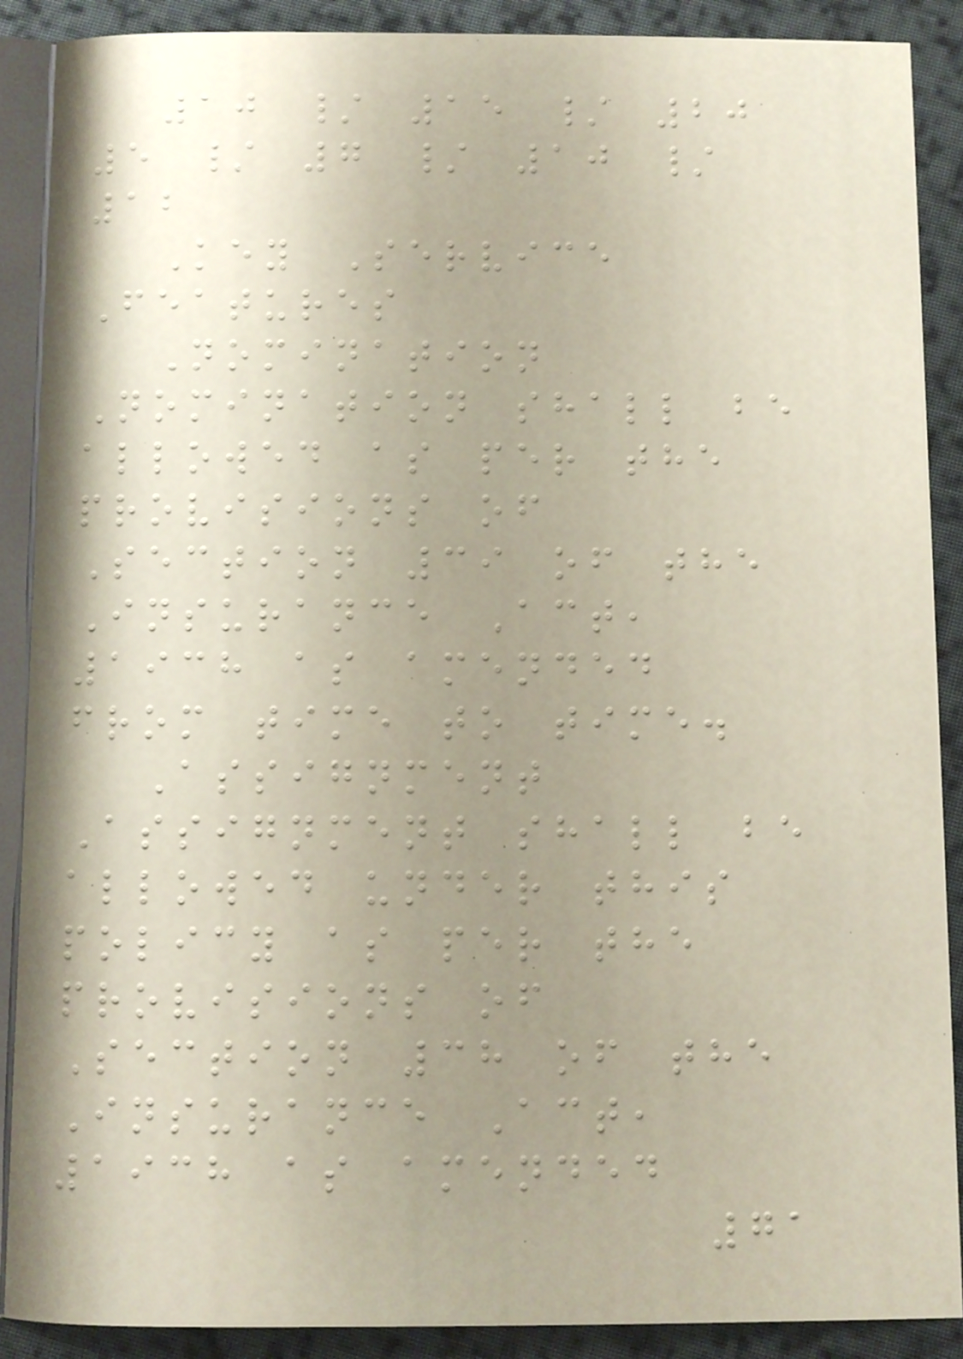10 / 15 / 20
5 / 7 / 10 /
12
Key Service
Features
Nomination
Nomination shall be
allowed as per the
provisions of
Section 39 of the
Insurance Act,
1938 as amended
from time to time.
Assignment
Assignment shall be
allowed under this
policy as per the
provisions of
Section 38 of the
Insurance Act,
1938 as amended
71
